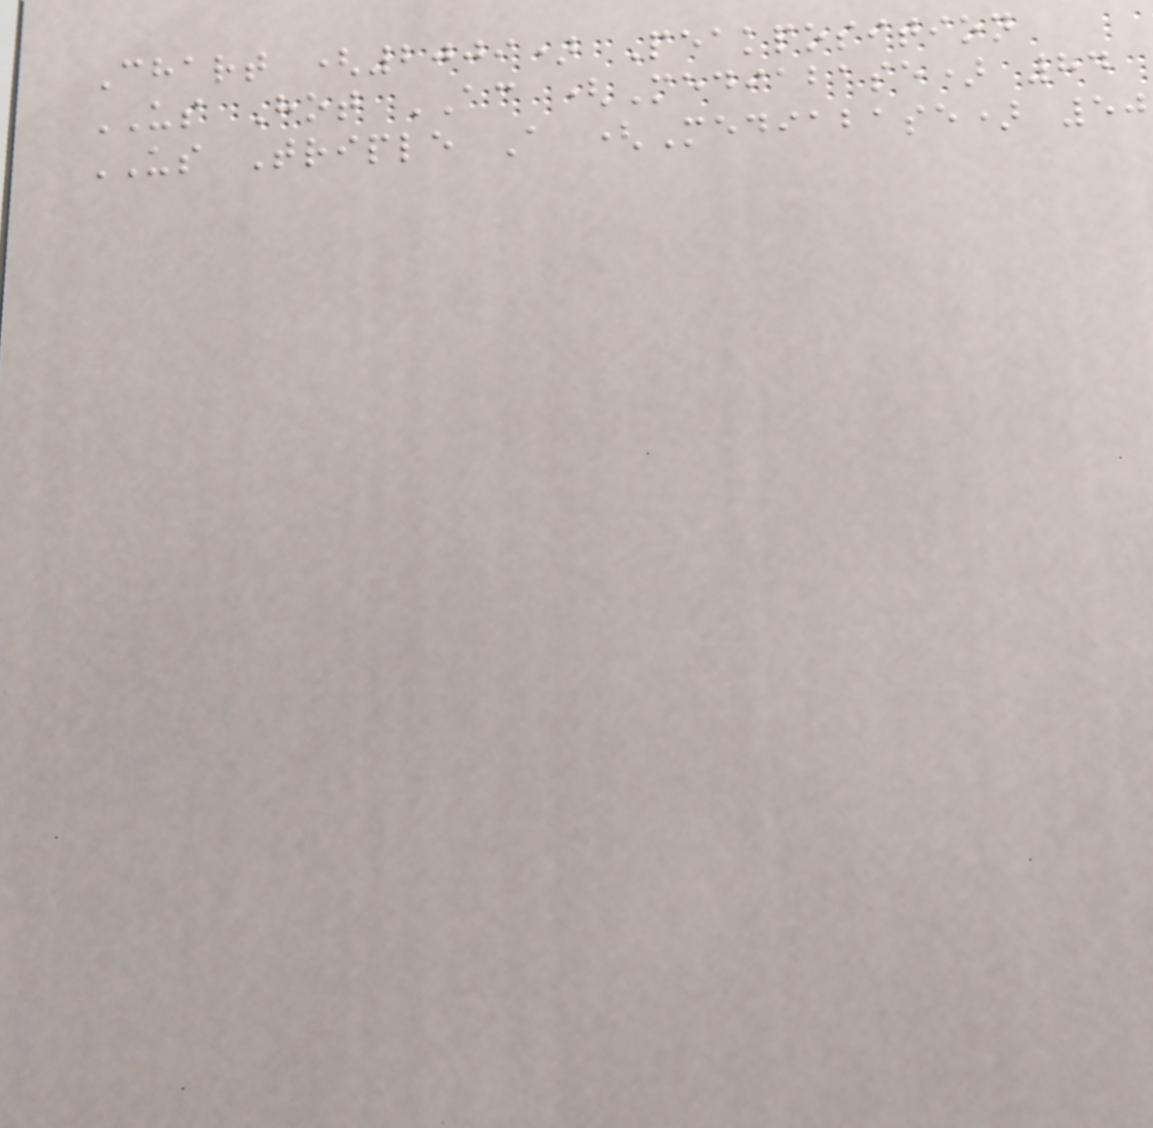Chart (2009) Peakposition
US Hot AC (Mediabase) 84
US Triple A (Mediabase) 50
